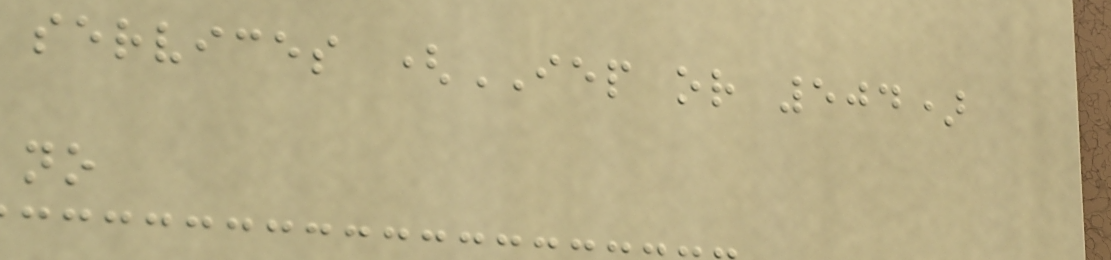services (IEP or 504)
no
